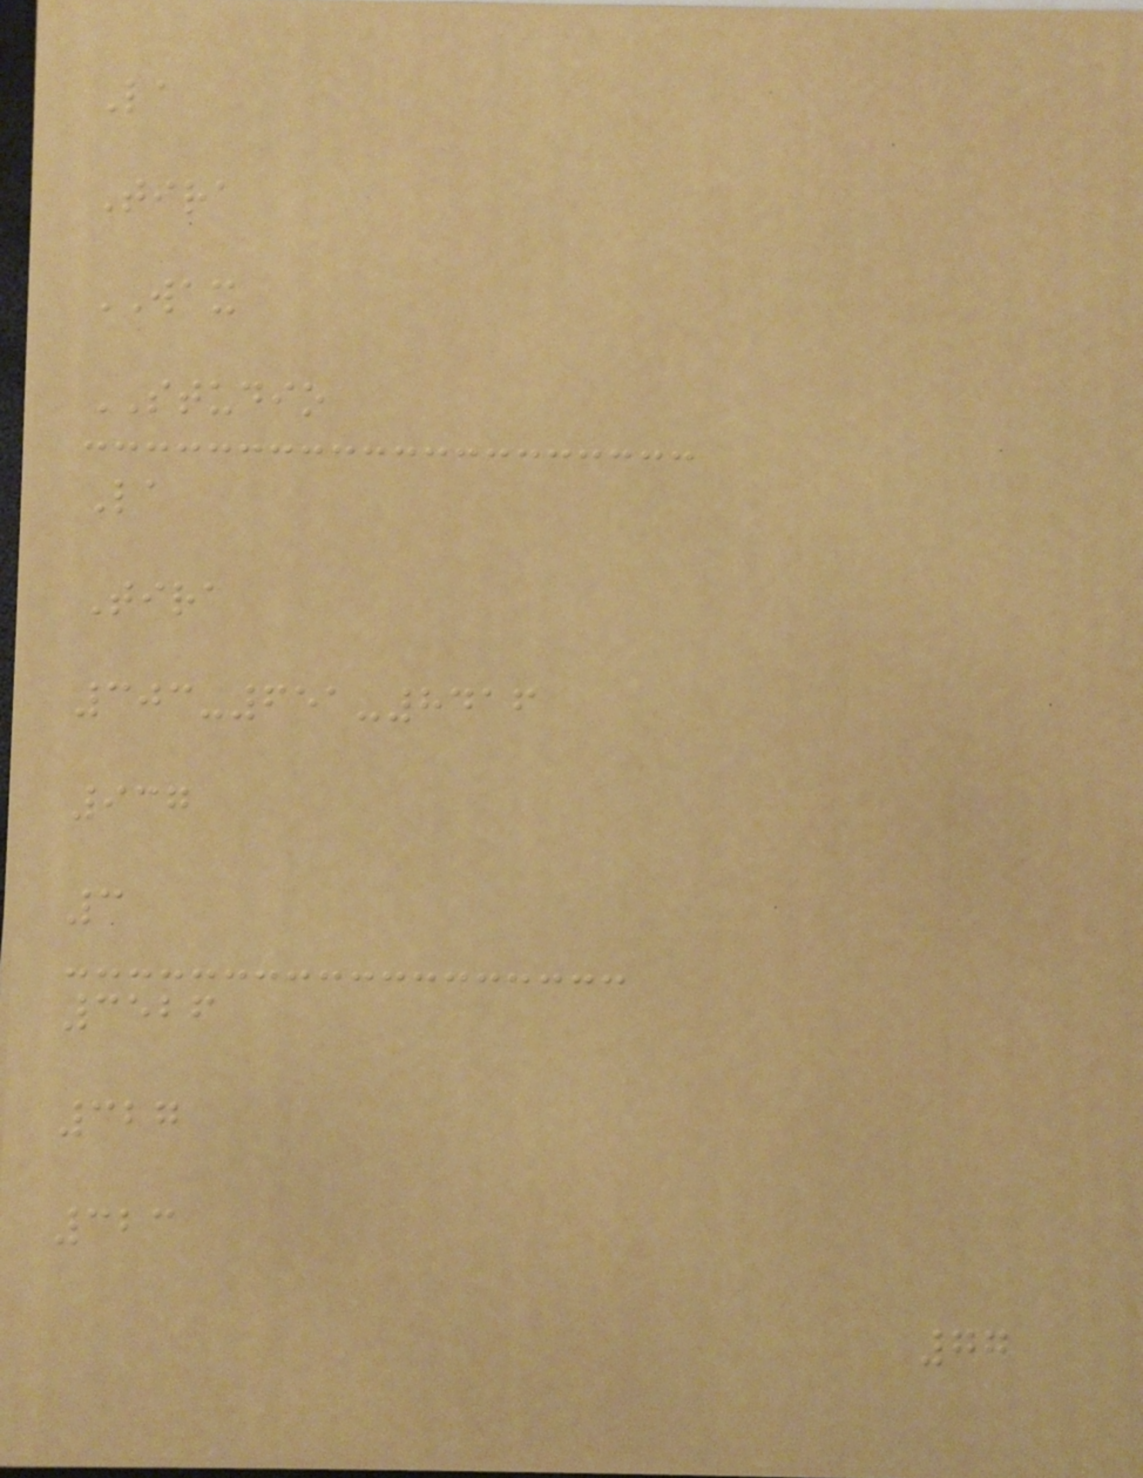La
Tira
WAX
STUDIO
La
Tira
303-651-8416
937
3
3526
327
323
77
